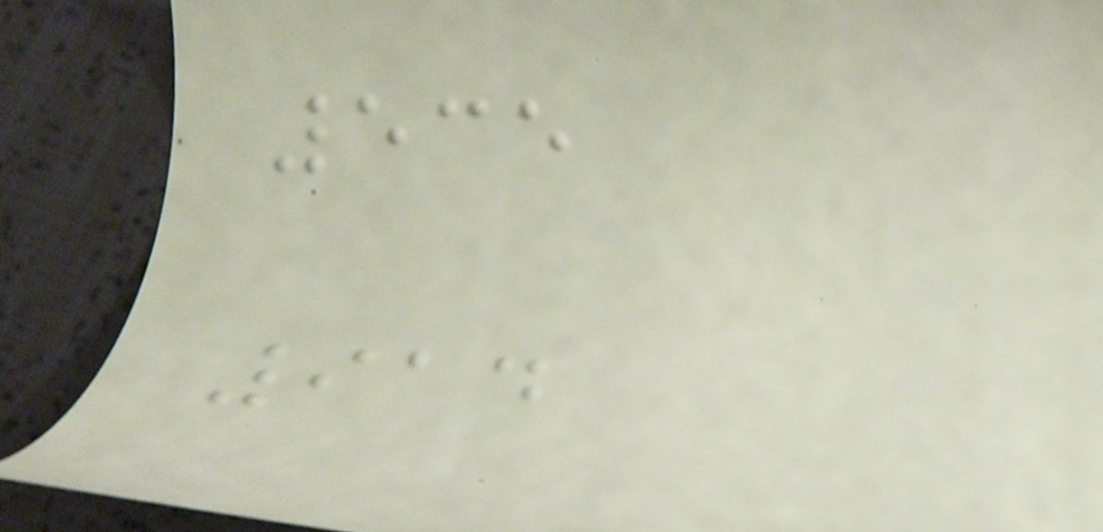535
914
